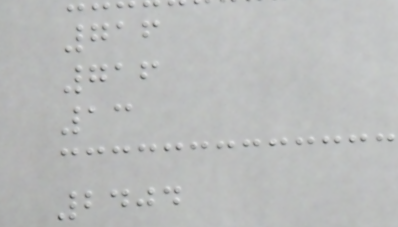716
716
13
2404
